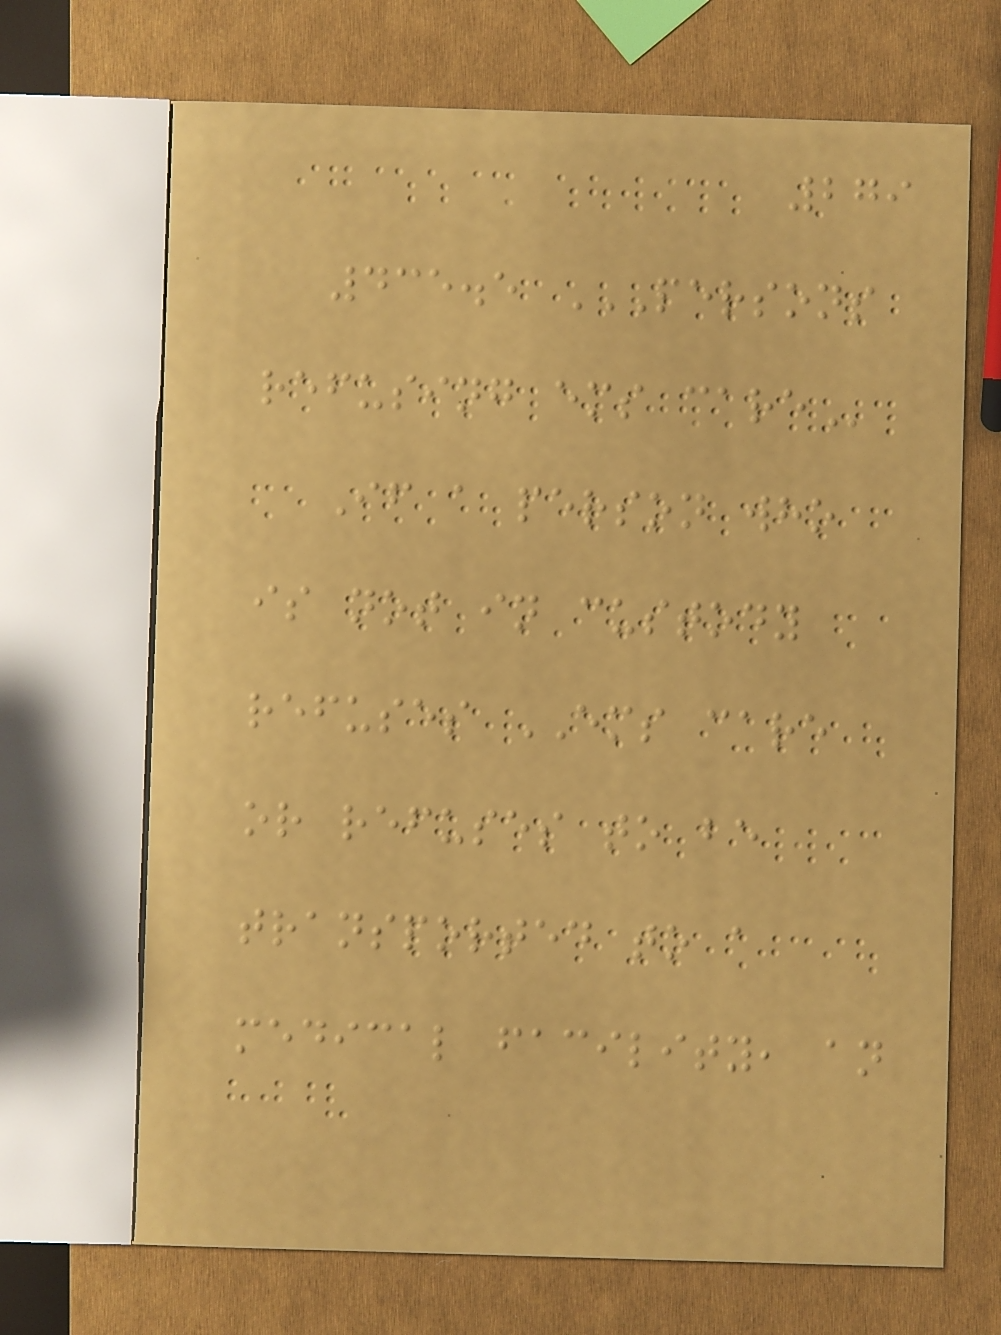279
435.5 PERSONS
REFUSING EMS CARE
If a person who
is not in custody
refuses EMS care
or refuses to be
transported to a
medical facility, an
